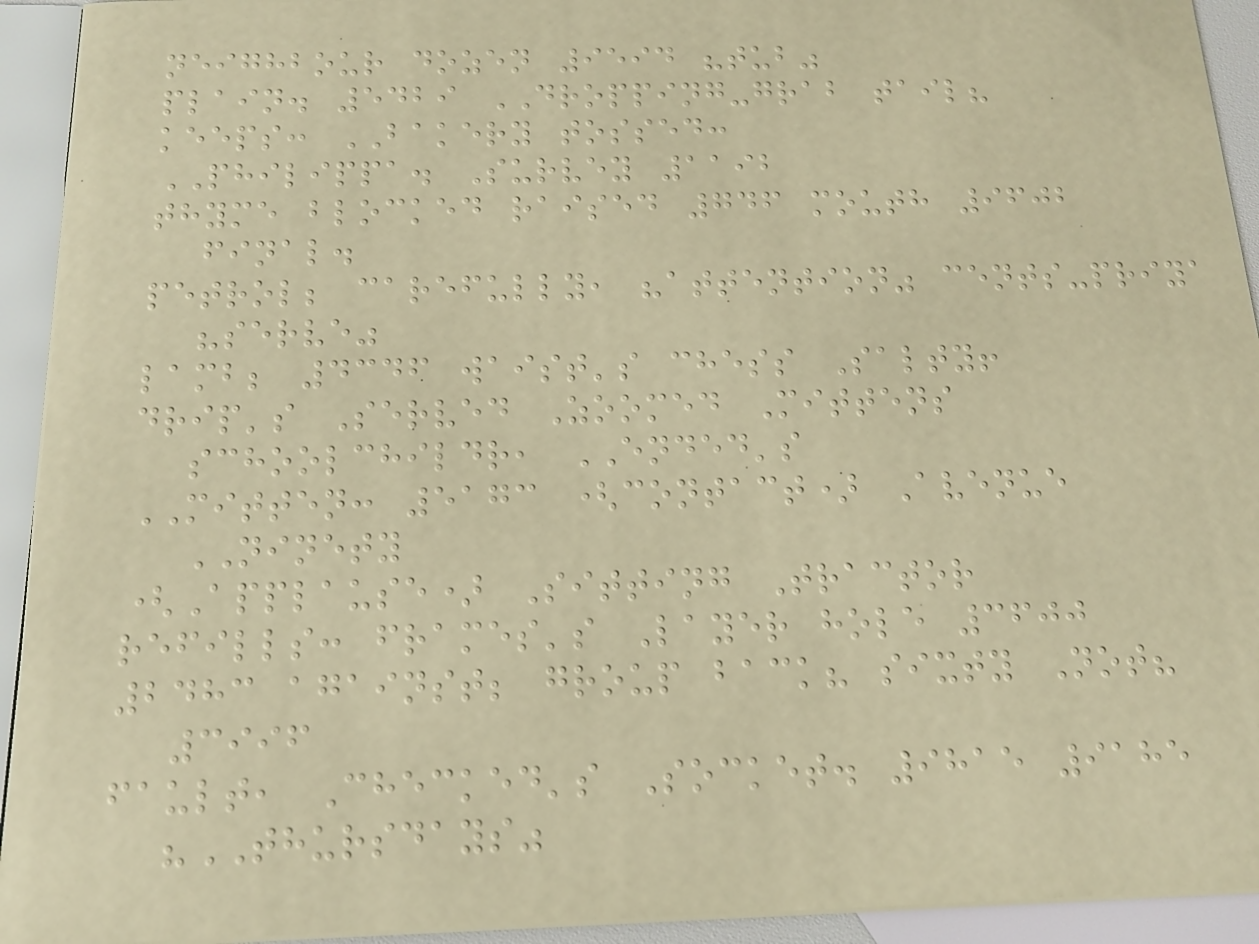neighbour dozen 9594 "tub"
plain. 5429 DROPPING-grab tail?
keeps: BAKERY tossed:
PHILIPPA. Survey 1192
thyme blocked raised 746 mouth 9602
final.
petrol; carefully, "attention" cents-priya
"serve"
lamb; 4346 waist's chess Salty!
drip's Served Zoomed Mittens
schoolchildr, ENDED's
MITTEN: 5173 (contact) Avenue
NINETY
(Applause) Sitting Tractor
refills: frames's Layer hole 3600
2483 against; group back? sixty Not?
3996
fault, Checked's Socket. 9815 9185
"THURSDAYS"
